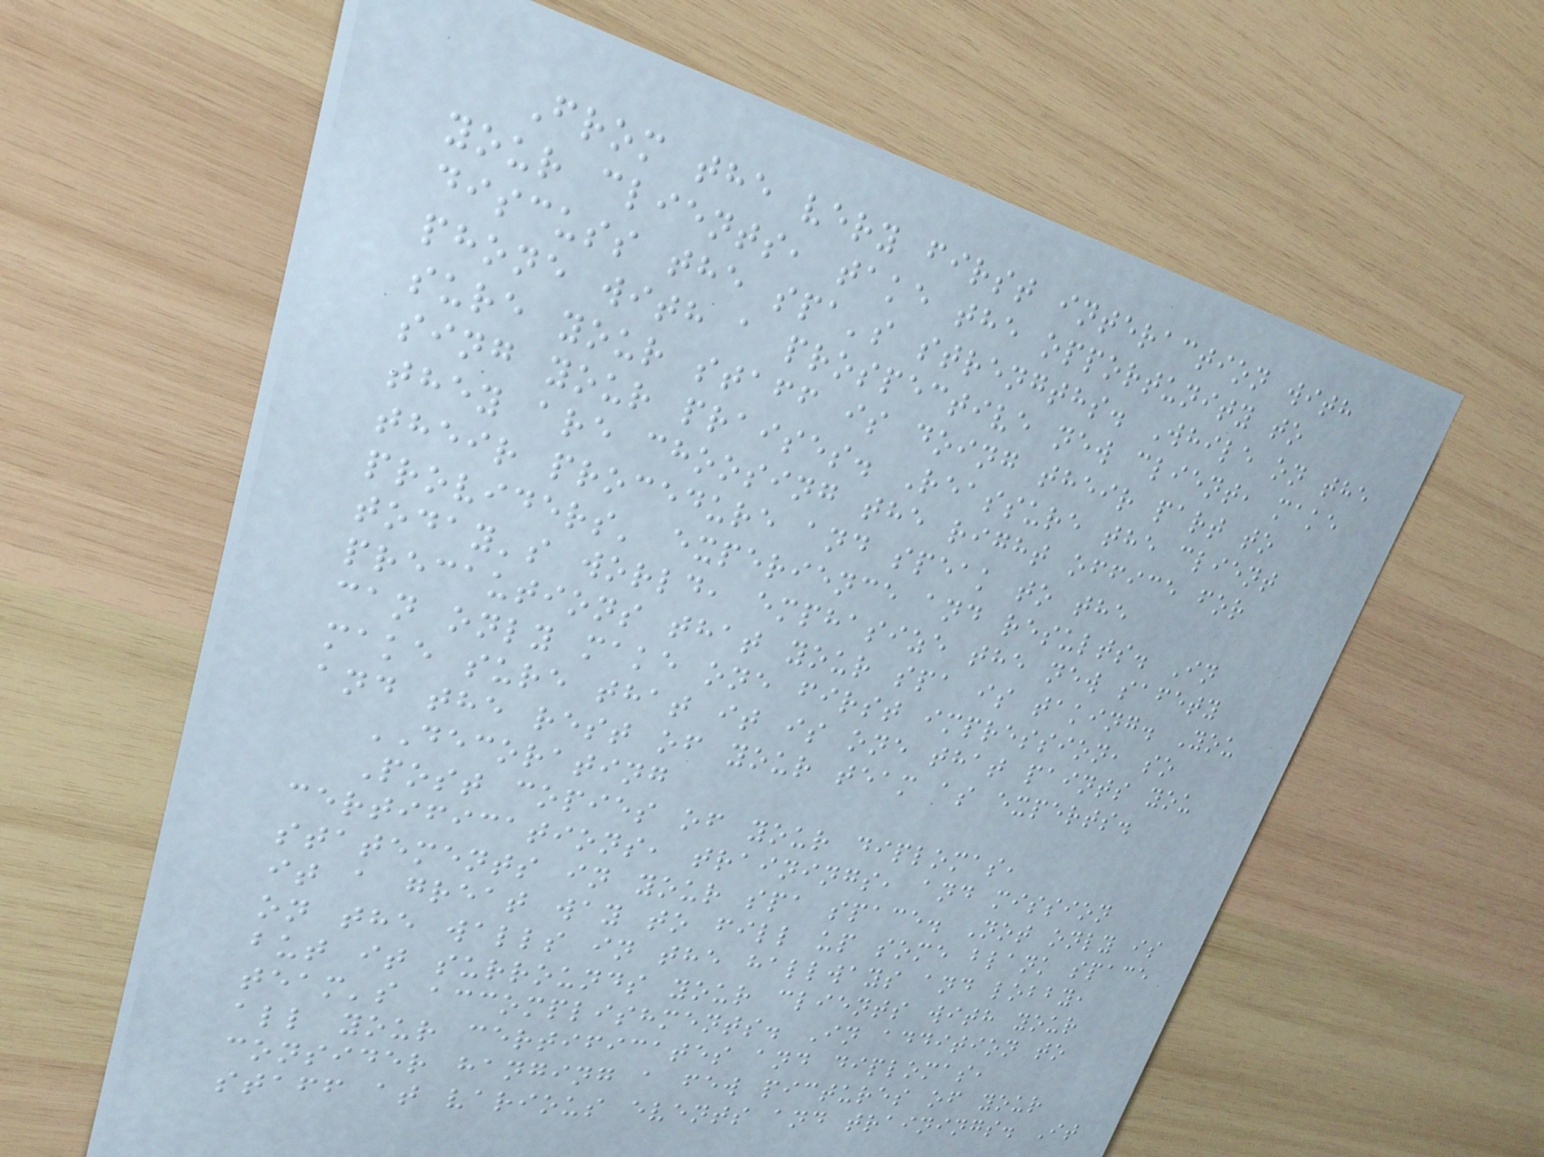From the very first interaction with
your clients, take the opportunity to
discuss the spa's strengths. While on the
phone with a prospective new client, make
sure your staff is doing their part to
sing your praises. Reassure the client
they are choosing the right office for
their procedure and speak to the
providers' experience and results. In
today's world, emphasize the new safety
precautions that your spa is taking. You
can only make one first impression, so
make sure that it is one that paints you
and the rest of your team as experts.
DECORATING
Post copies of your diplomas,
certifications, trainings, and mission
statements in your spa space. Not only is
it a great way to fill up some blank space
on the walls in the hallways and lobby,
but it surrounds your clients with your
team's accomplishments. In addition to
all your certificates and diplomas,
consider hanging a few pictures of your
staff at various events and trainings. It
